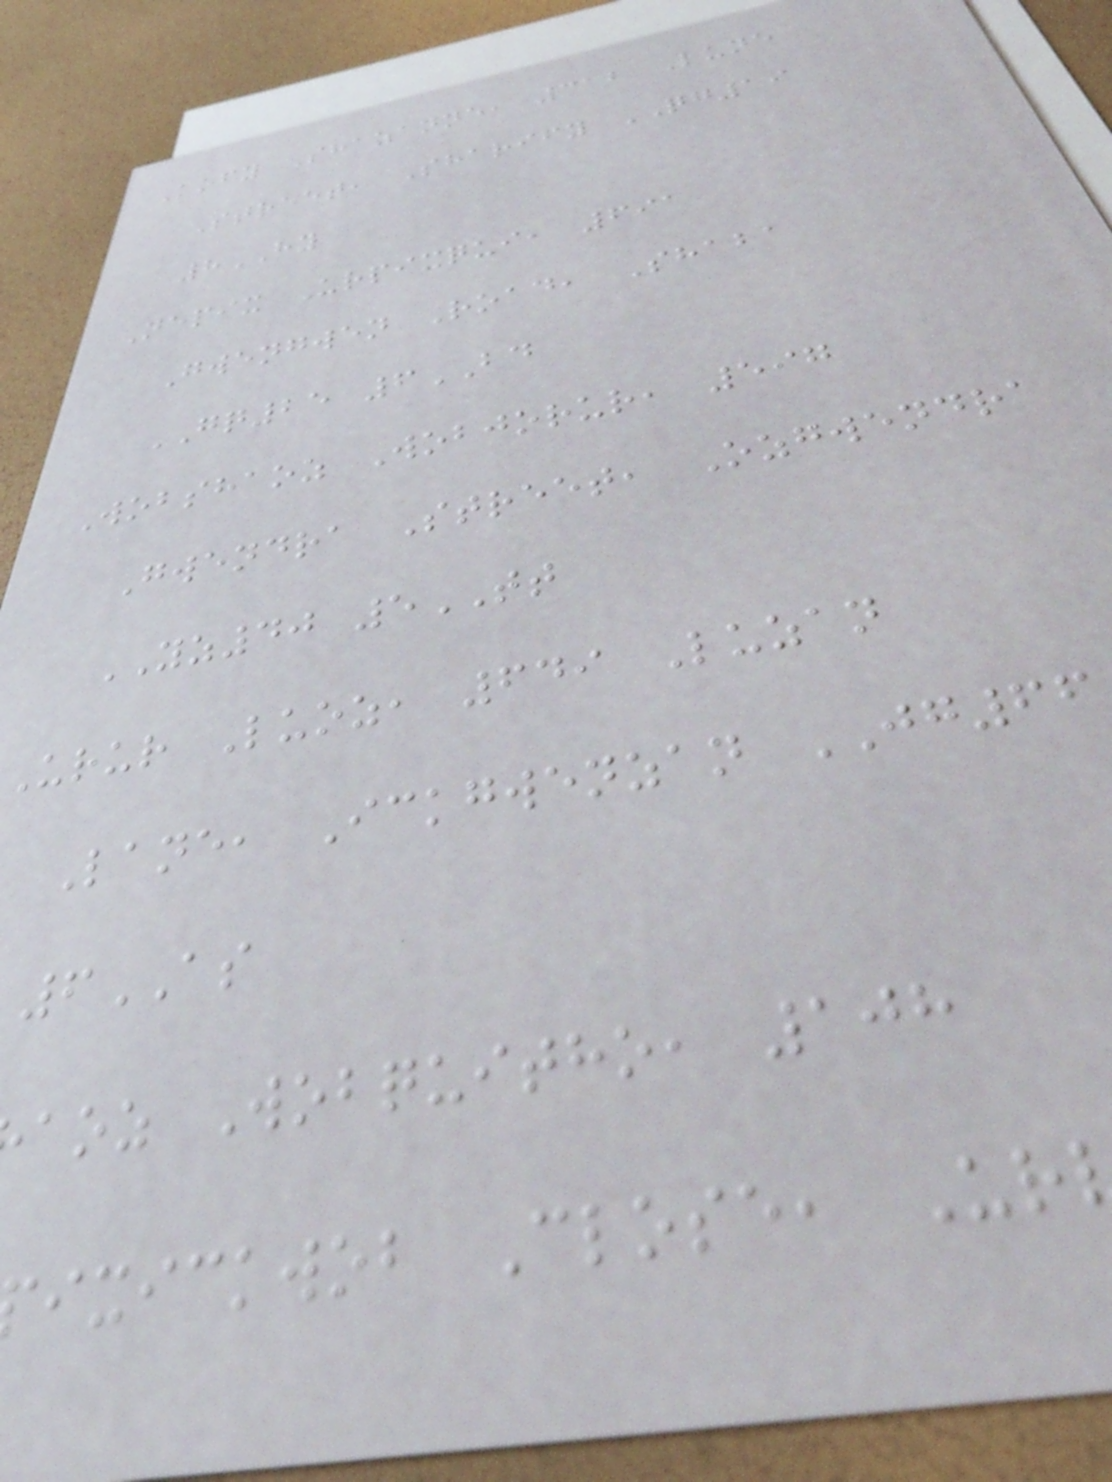Kofy Shazanne, 312 Lune
Street, Sharify QG19
8HY
Nepix Urpixqui, 691
Gwengwen Road, Shaba
GQ25 6BD
Wobshaoz Wobjorur, 597
Gwendra Street, Ozgwendra
YZ40 5TT
Urur Luoz, 649 Luzan
Lane, Ickgwenzan JG66
6AS
aoz Wobquitho, 108
ixickwob Close, Ur
